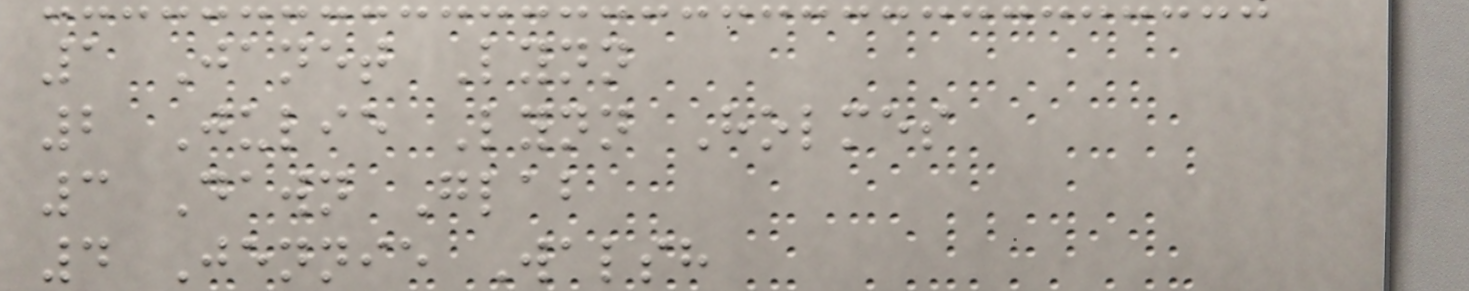1 Janet Lynn
2 Julie Lynn Holmes
3 Dawn Glab
4 Jennie Walsh
